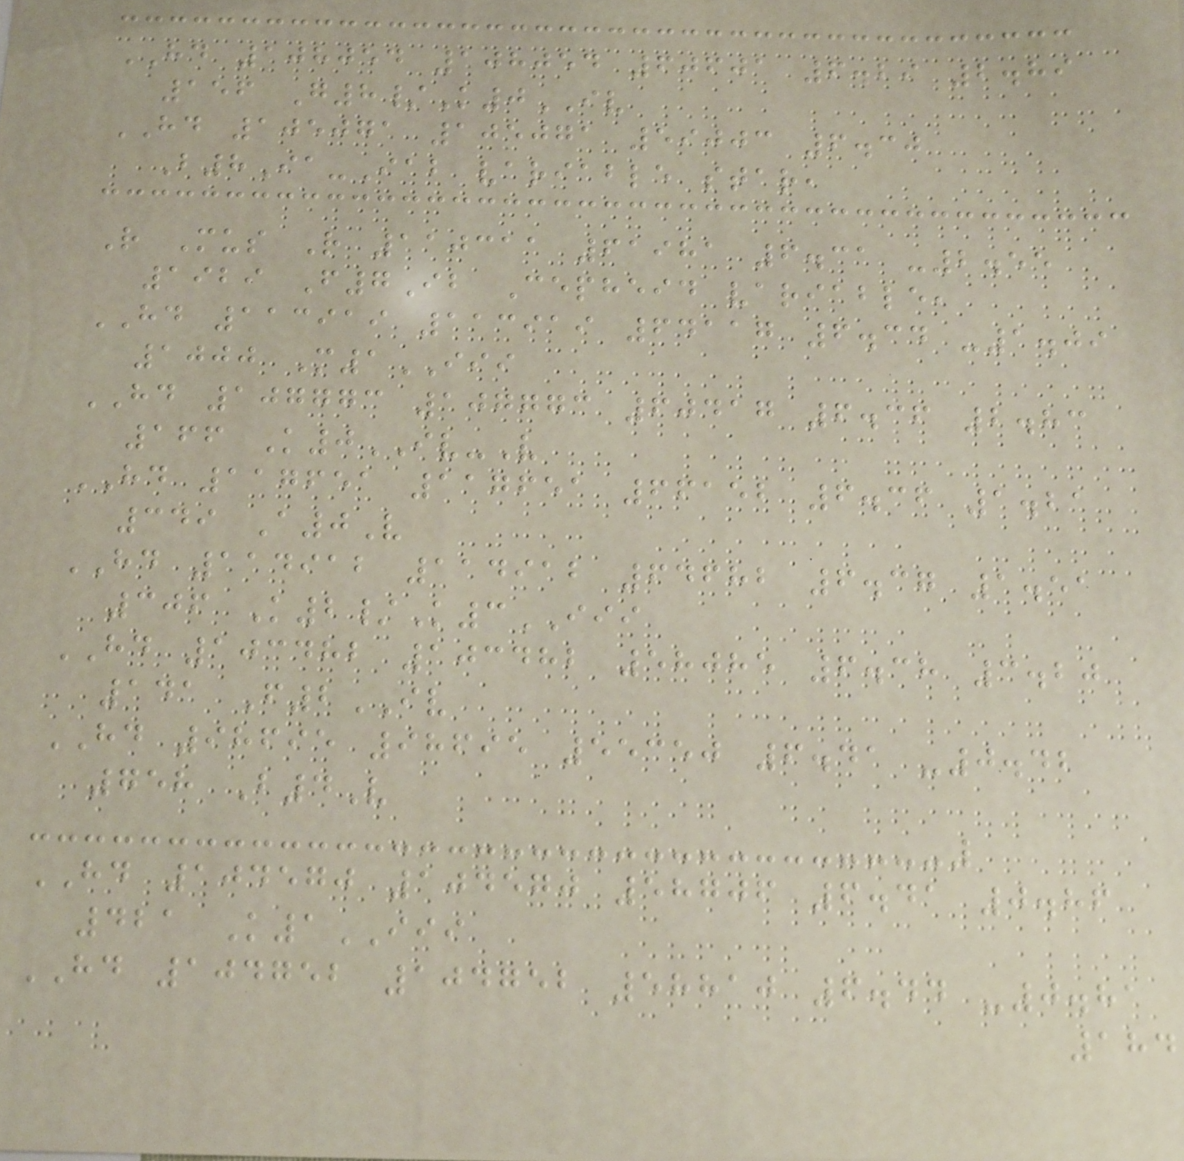HD 108054 108054 60601 6.29 2.89
156 G8/K0IV
HD 105071 105071 59003 6.30
B8Ia-Iab variable star,
R Mus R 110311 61981 6.31 -2.55
1929 F7Ib Cepheid variable,
HD 113919 113919 64117 6.34 -1.09
1000 M1III
HD 107773 107773 60417 6.36 2.83
166 K0IV-V
HD 117651 117651 66152 6.36 1.21
349 A0V
HD 114912 114912 64682 6.37 1.51
306 K2/K3III
HD 103482 103482 58085 6.38 3.20
141 F2IV
HD 98695 98695 55350 6.41 -0.42
758 B4V
HD 104570 104570 58706 6.41 0.86
421 K1III
HD 104752 104752 58810 6.44 -0.81
184
